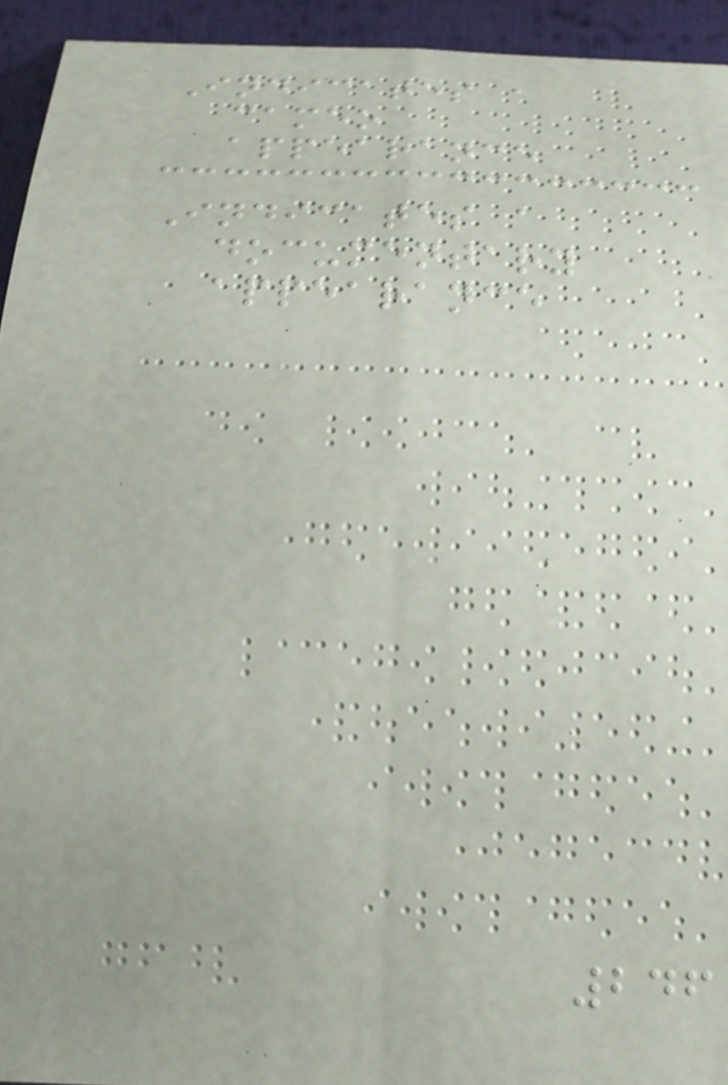Indicates a
cameo
appearance
Indicates a
documentary
appearance
246
